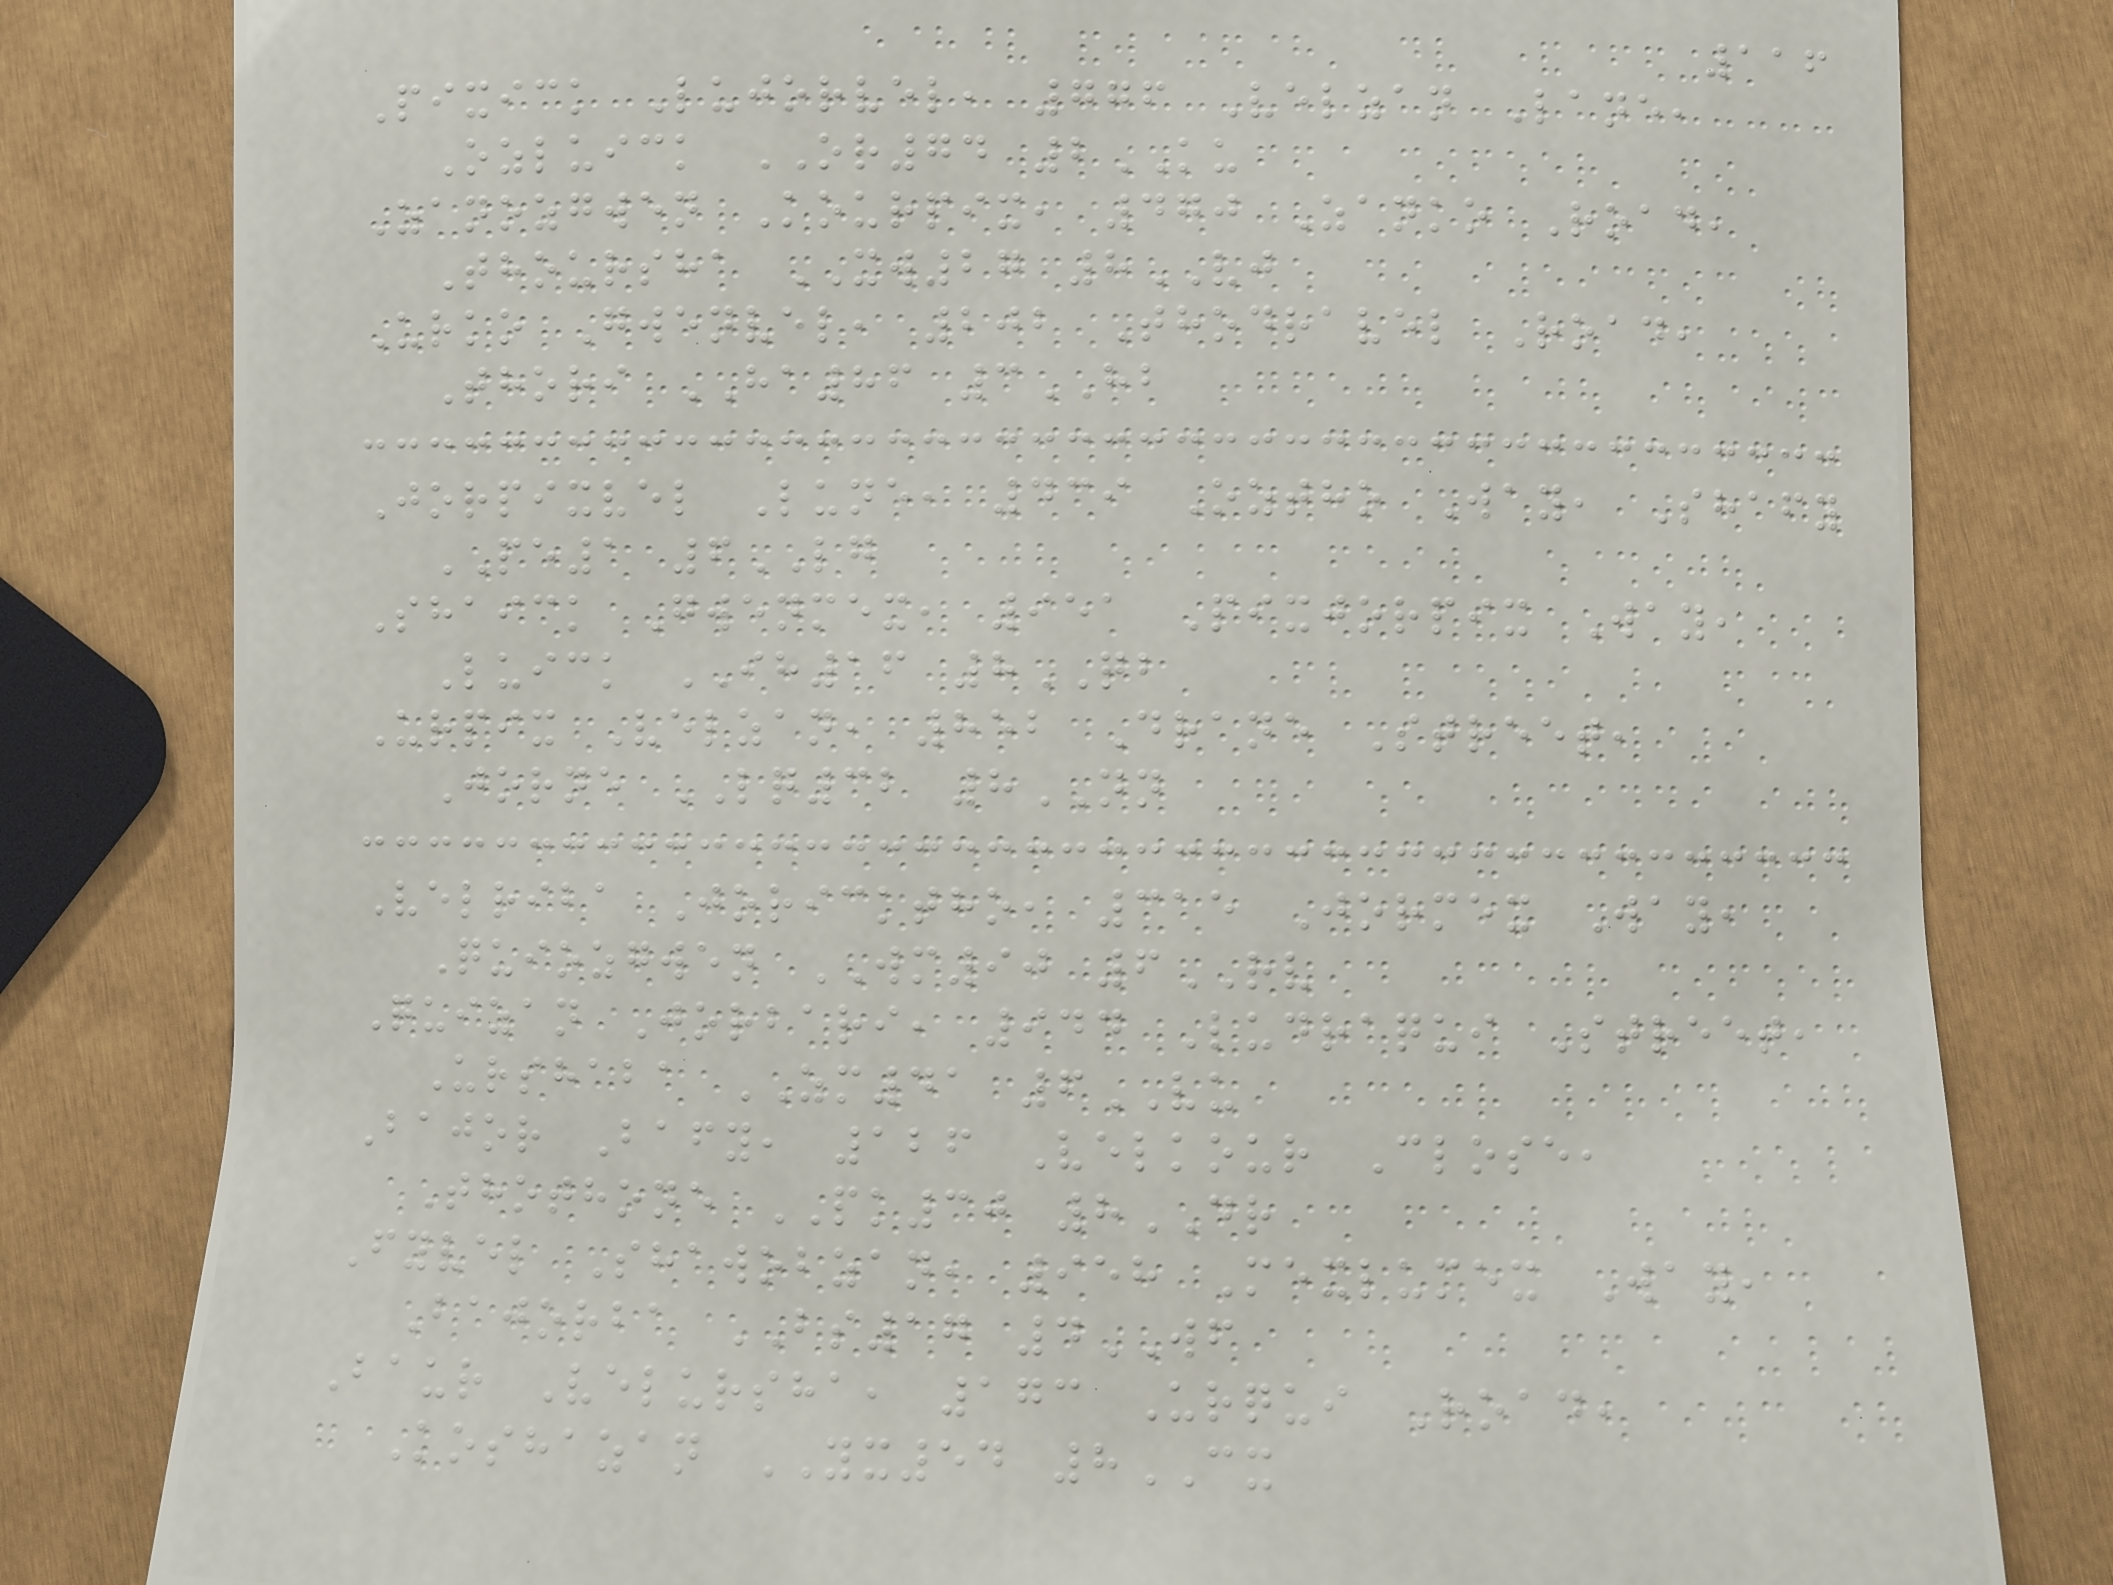116
Pixick Lujorvel, 776 Velzan Lane,
Ozluick OR74 2KU
Zanozgwen Kourpix, 470 Zanko Road,
Thoursha XW27 8VJ
Urko Gwenvel, 202 Thodravel Road,
Thori HA86 3HB
Jorpixvel Lune, 439 Oztho Way, Shafy
PE1 6LG
Shaick Gwenmex, 951 Pixjorpix Way,
Luick IH16 8QB
Urpix Velzan, 852 Drane Street,
Jorne LQ32 8NN
Velriba Joricktho, 315 Jormex Way,
Quiozgwen WM90 6RV
Quizan Jorbari, 944 Ludraqui Street,
Urshaba ZM41 6VU
Bajor Bafy, 126 Velkour Close,
Thothone PK30 8DR
Fyvel Shawobzan, 958 Mexlumex Way,
Bajorba BS17 4WF
Baur Velursha, 173 Urqui Road,
Koshazan YX54 8CX
